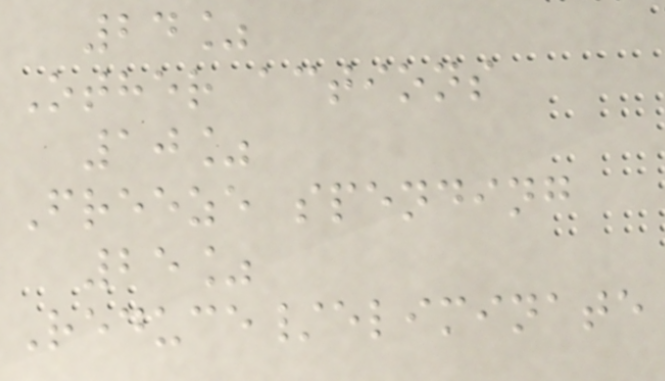24%
Other actions
10%
Freeze spending
25%
Reduce/eliminate
